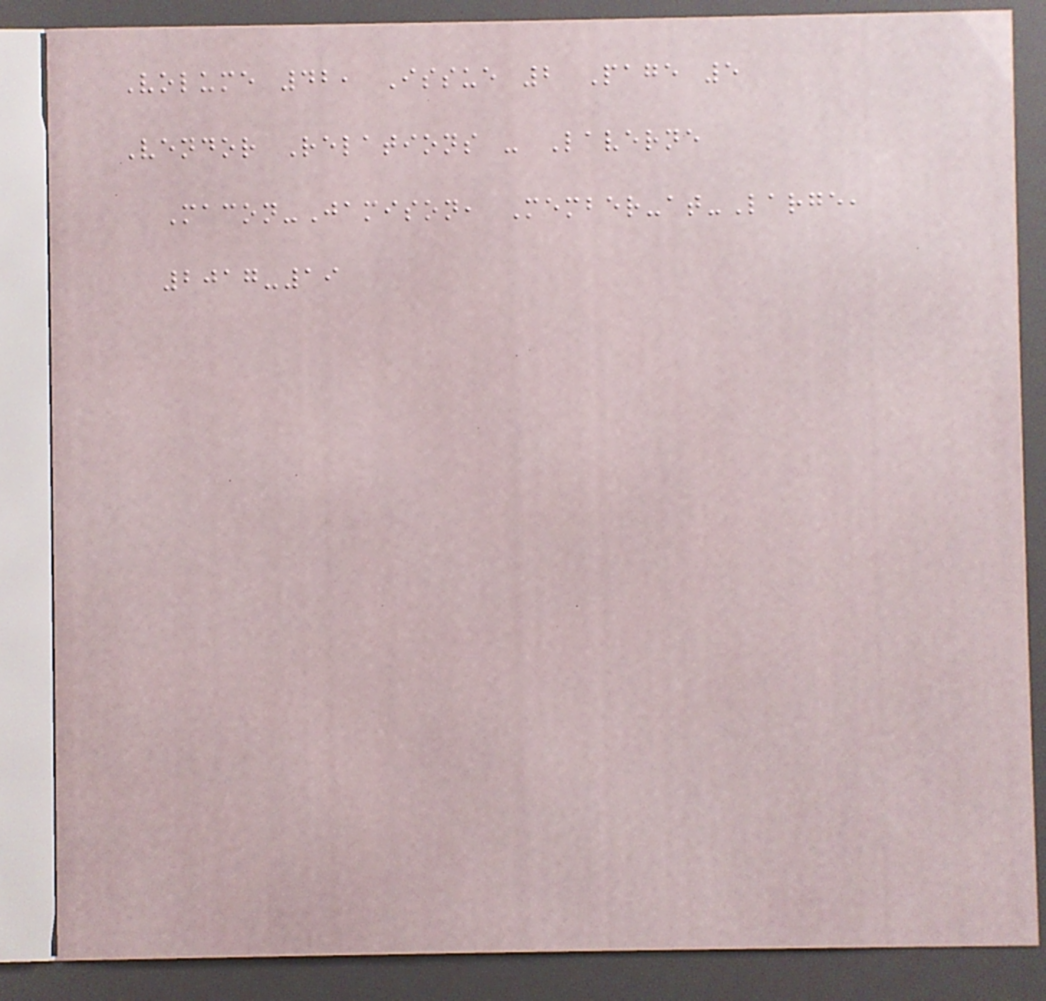Volume 42, Issue 2 Page 5
Vendor Relations - Laverne
Macon-Jamison, Member-at-Large,
2017-19
